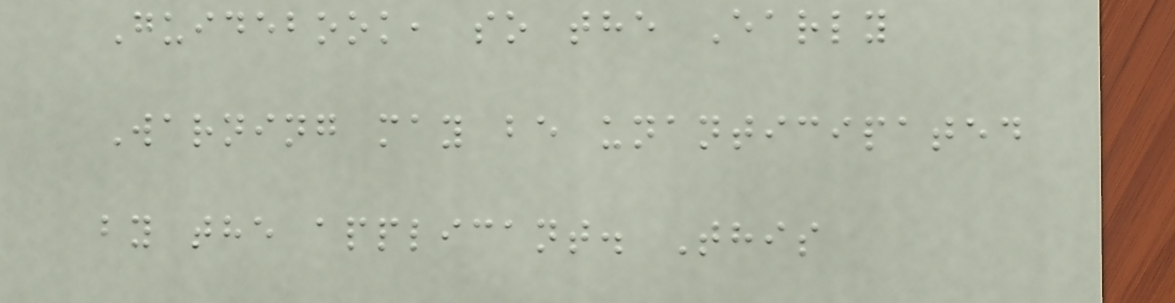Guidebook, so the Early
Warning may be unanticipated
by the applicant. This
